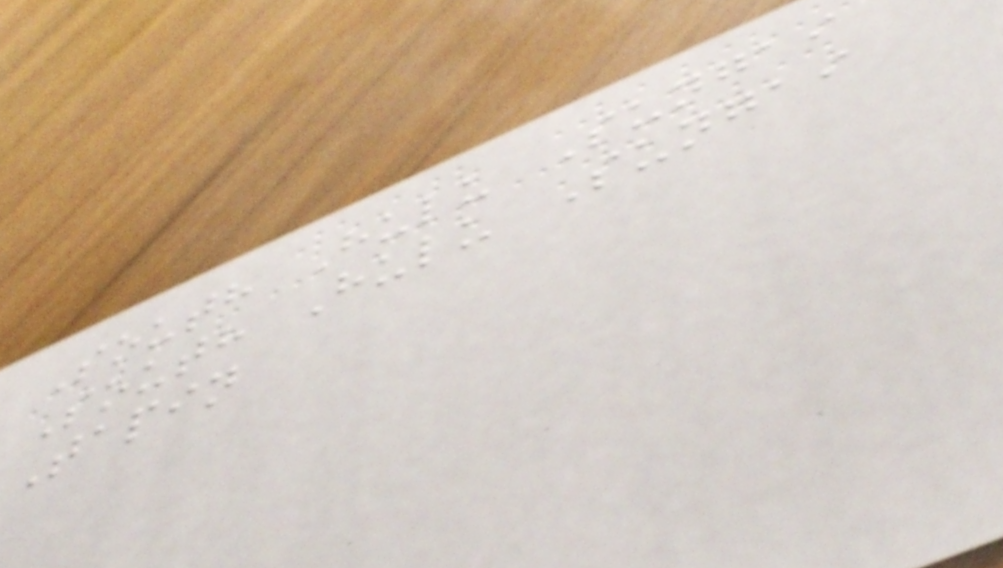South Hulu Sungai
South Hulu Sungai
Tapin
